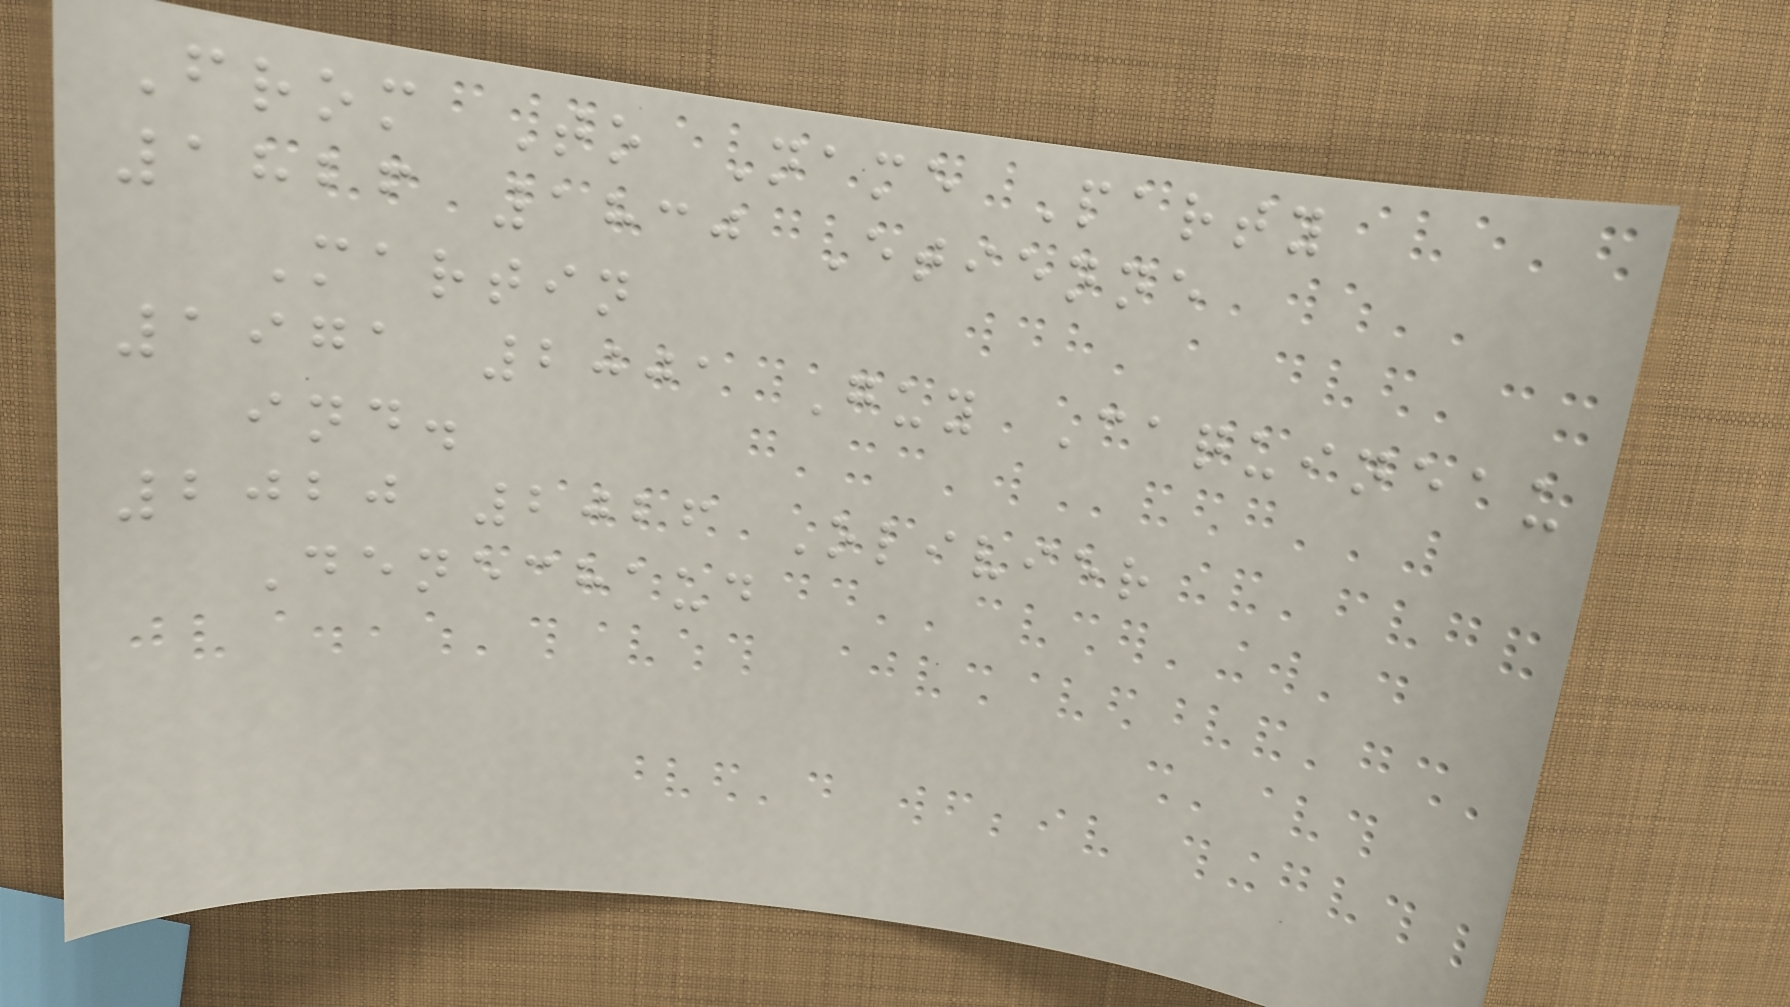From To Name Party
1826 1830 Etienne
Martin
1971 2001 Guy Caquineau
ind.
2020 2026 Olivier
Denechaud
